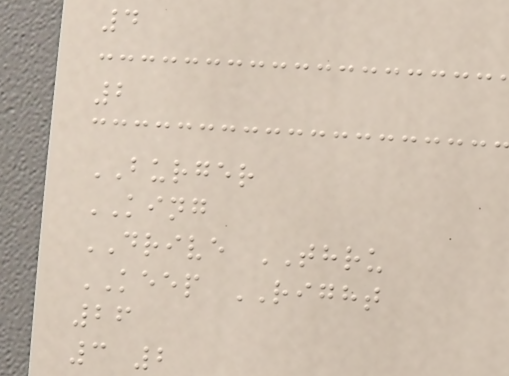4
2
BURGER
KING
DRIVE THRU
KEEP RIGHT
26
3 2
